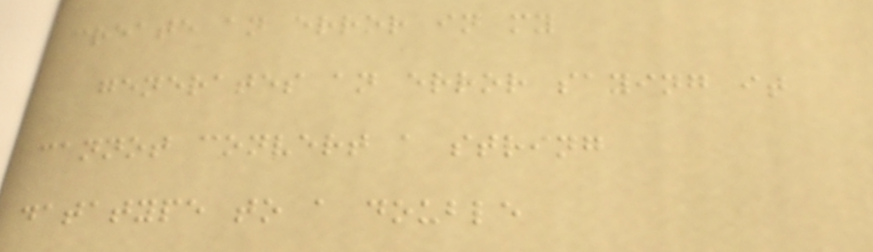create an error in my
generates an error saying it
cannot convert a string
datatype to a double
